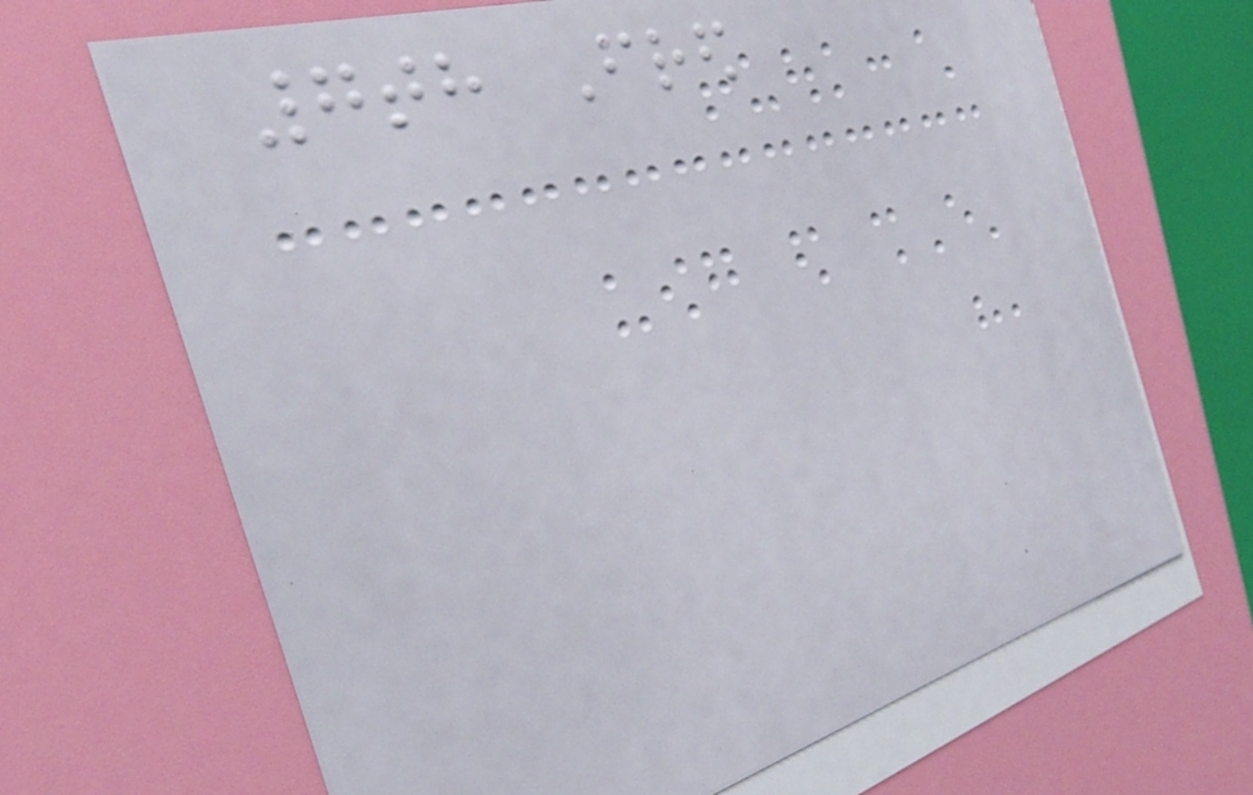7th Fred
